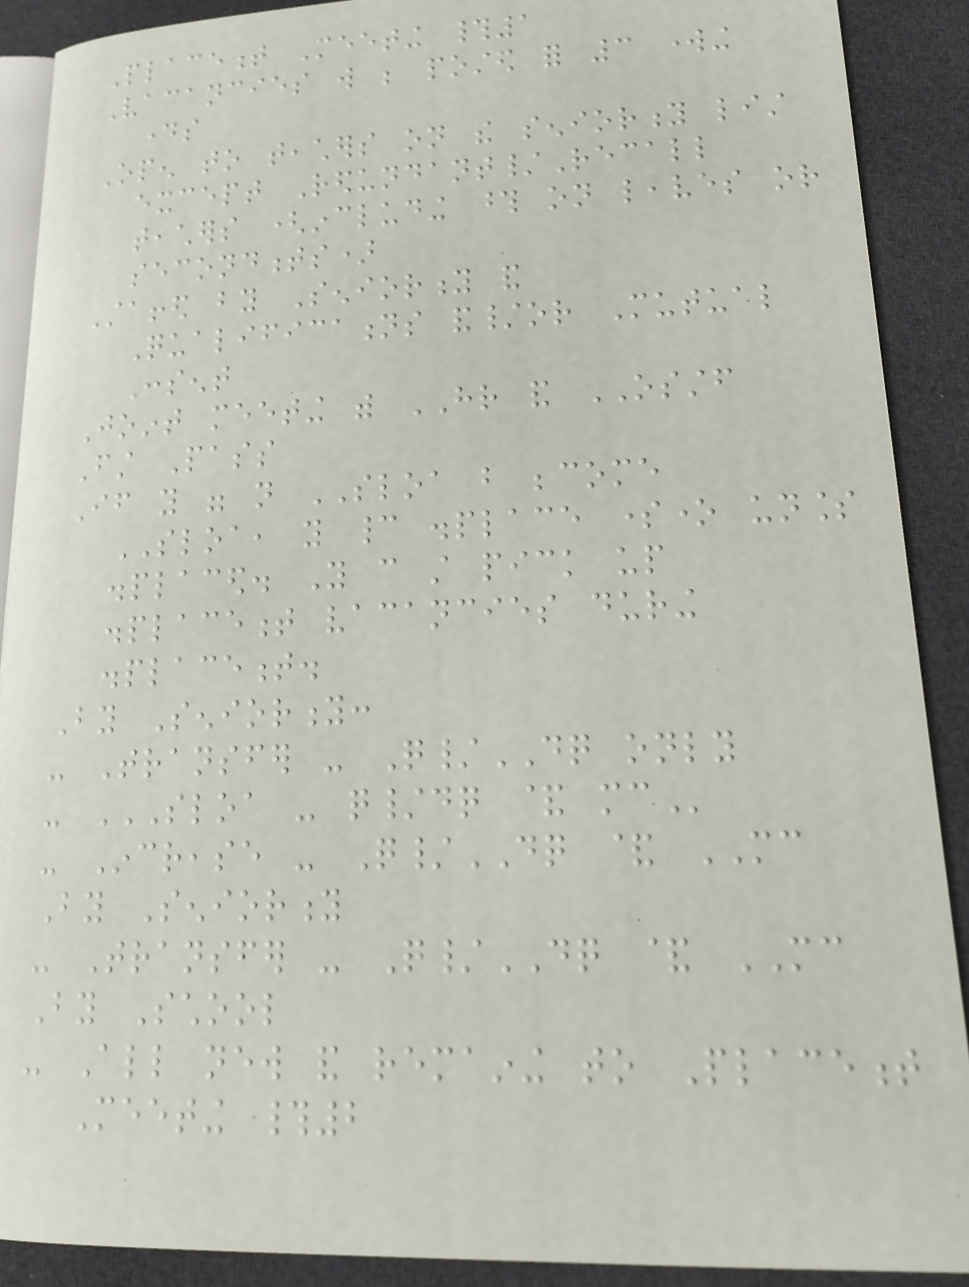Placement Meeting #1
Vacancies will be posted for 3 working
days
Open to teachers on the seniority list
except Redundant/Recall
teachers (including those on leaves or
secondments)
Staffed by Seniority and
Qualifications and/or Mutual
Consent
Joint meeting with HR and OSSTF
First Pass
If you were not SLOA but become
SLOA, you cannot displace someone unless
displaced. You can still pick up
displacement vacancies during
displacement.
By Seniority:
- Transfer - Q/DQ only
- SLOA - Q/DQ & MC
- Increase - Q/DQ & MC
By Seniority
- Transfer - Q/DQ & MC
By School
- All new and remaining to Placement
Meeting #2
